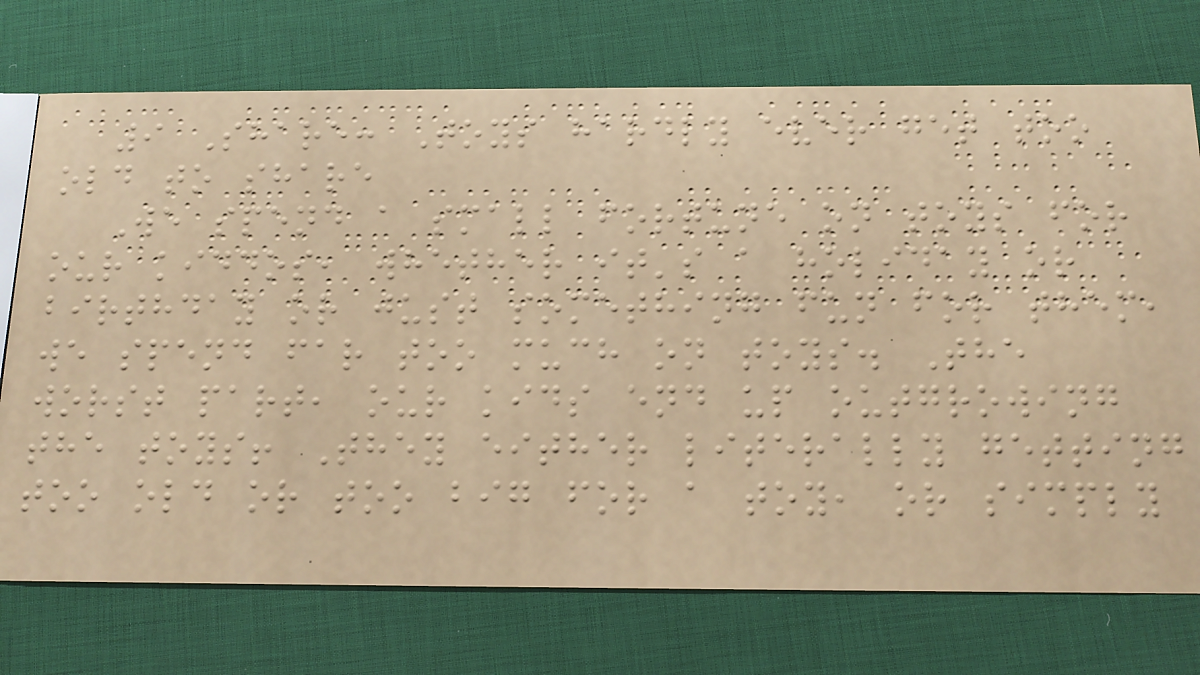9 Share: Toys hardly ever get too
old to share
We spend a small fortune on toys for
our kiddos, whether it's a holiday or
birthday or just something fun for them,
we spend far too much on toys. The
worst part, our kids end up outgrowing
the toys! They either literally getting
too old or too big for a toy, or simply
